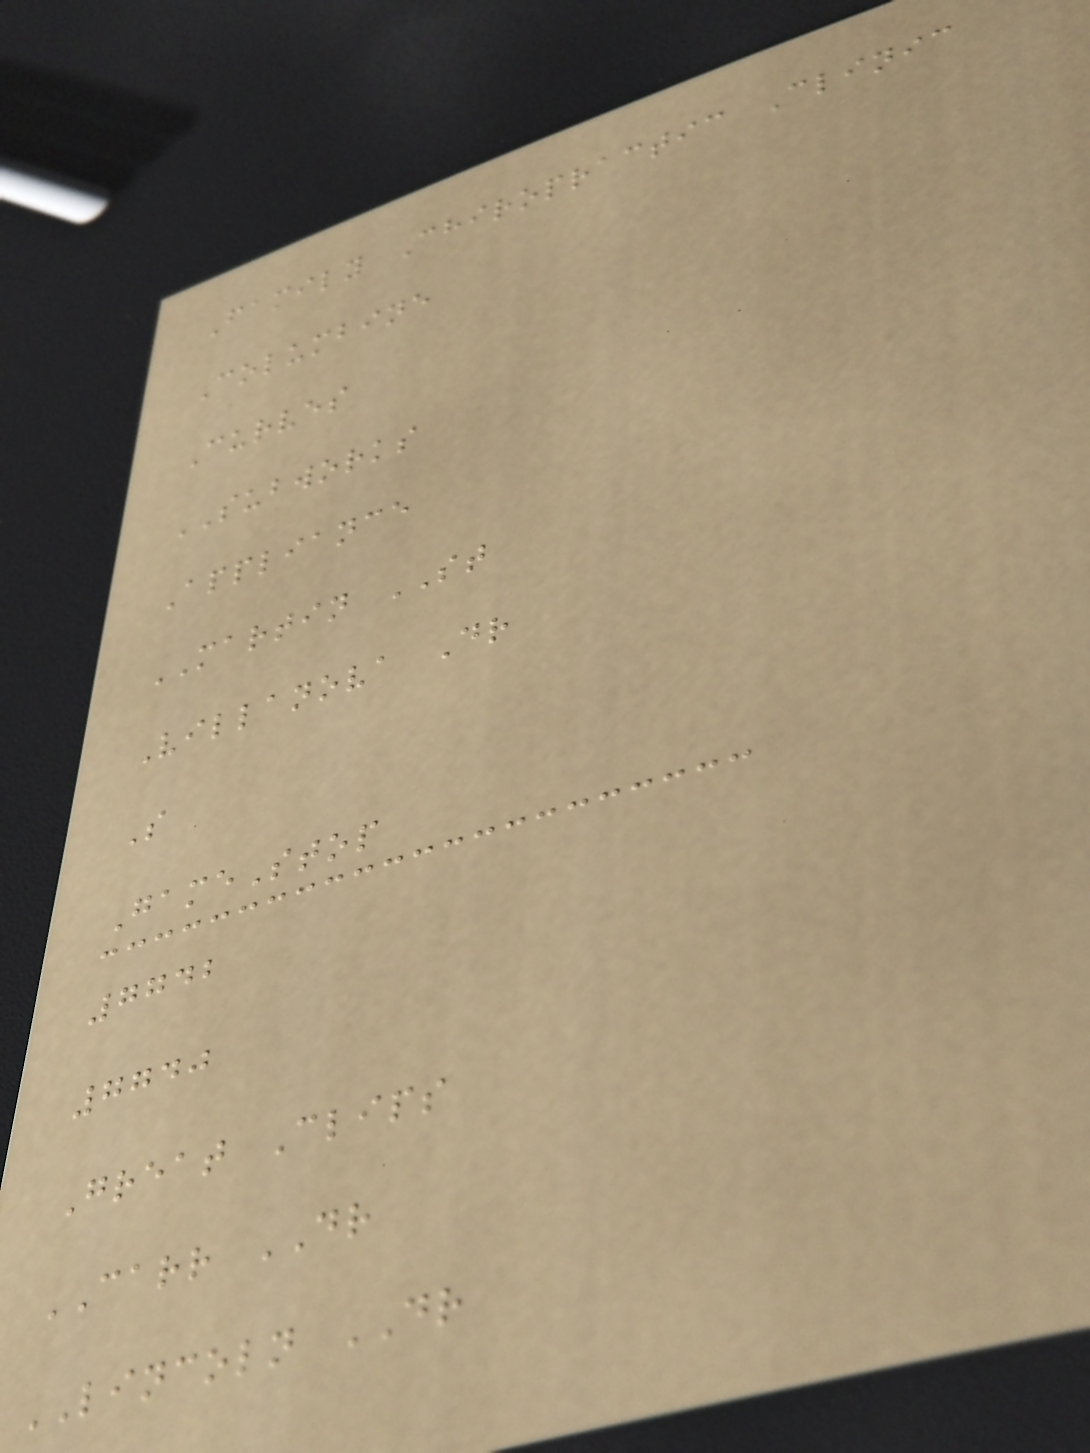Family Chiropractic Clinic
Columbine
Curves
SUBWORKS
Appliance
MARTIN ST
Villanova Dr
S
GameStop
7742
7740
Great Clips
CARR DR
LINCOLN DR
